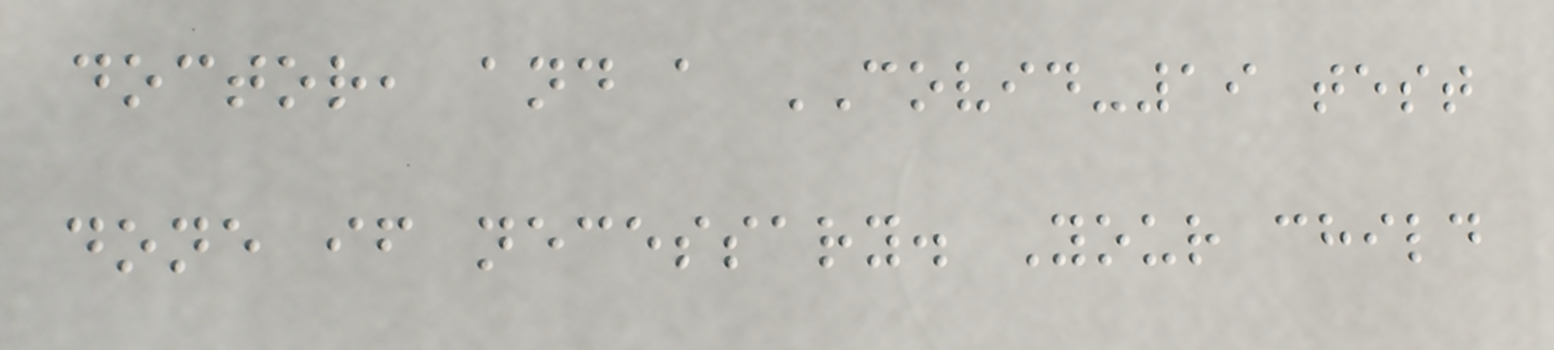doctor, and a COVID-19 test
done if necessary. Your child
